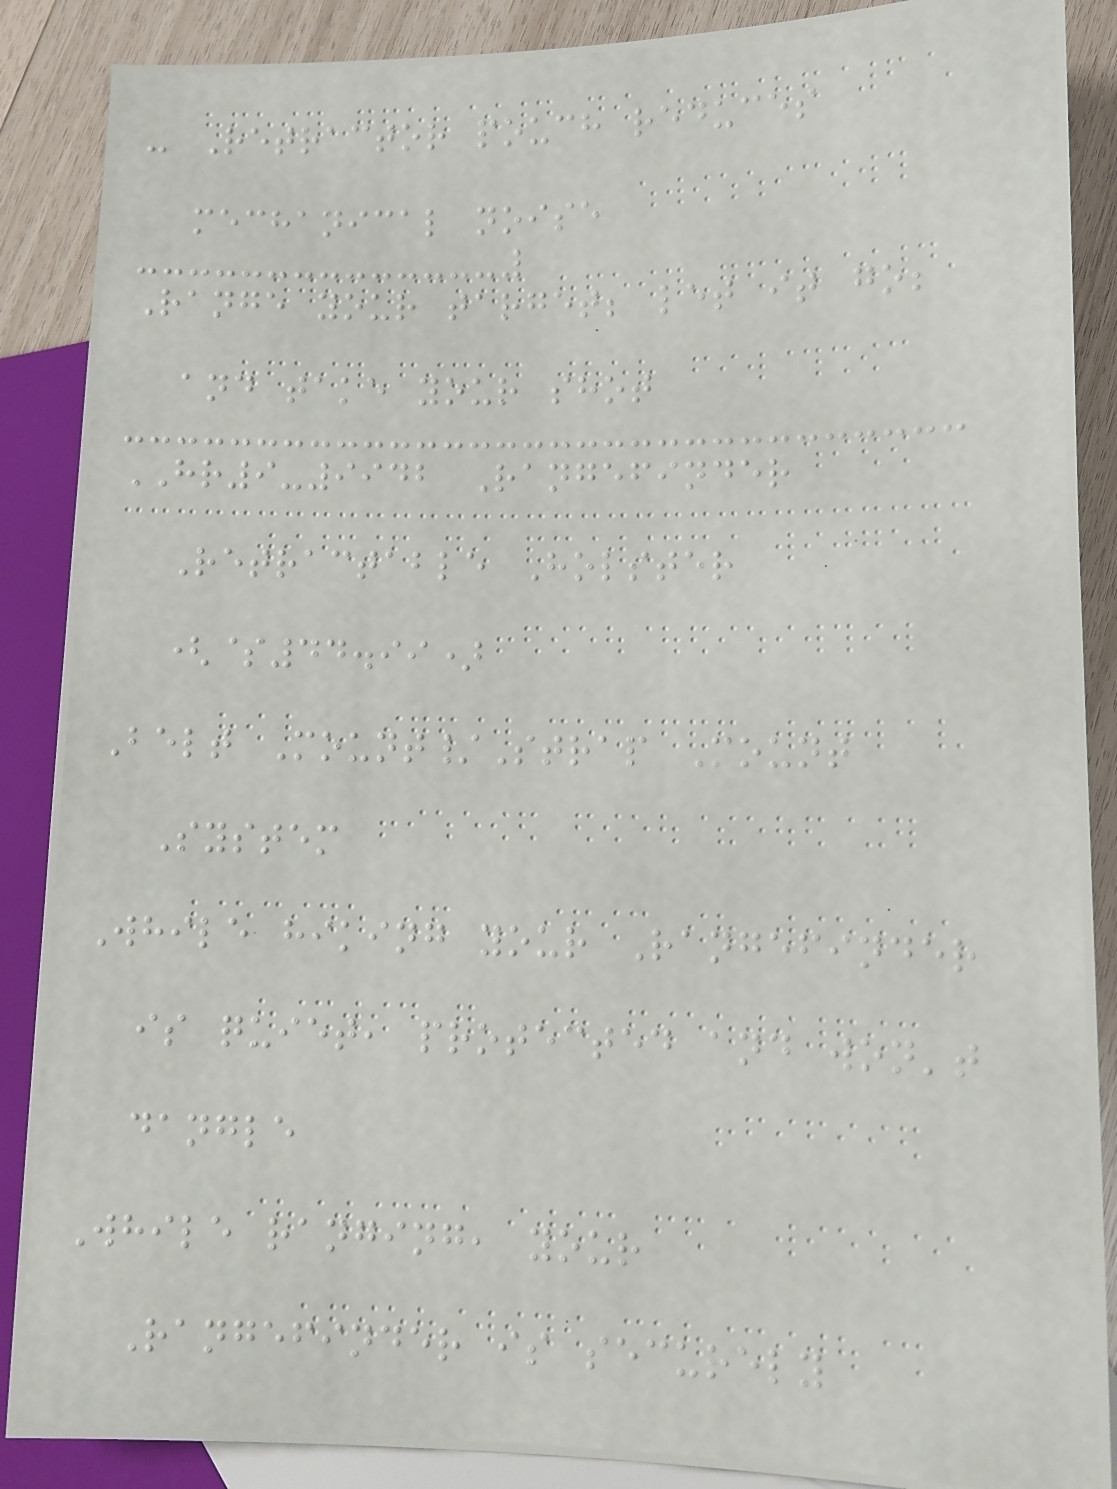- Retractor pouch reduces
mechanical noise
Range your target; let it go;
and take your shot
HR9-9942 Rangefinder
Retractable Holster
($44.99)
Belt Mount/Strap Mount
System
While hiking your Rangefinder
is quiet, protected and won't
dangle
While ranging, your
Rangefinder is securely
